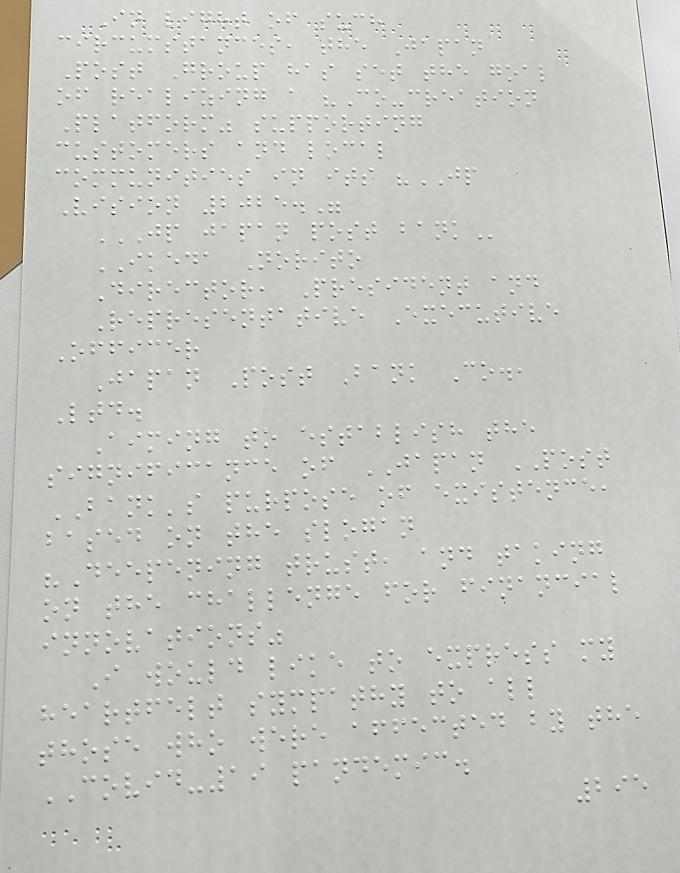In light of such
circumstances, the Japan
Post Group has set the goal
of realizing a "Co-creation
Platform" supporting
customers and local
communities in its "JP
Vision 2025."
JP JAPAN POST BANK
IKEDA Norito
Director, President and
Representative Executive
Officer
Japan Post Bank Co.,
Ltd.
Aiming to establish the
significance of JAPAN POST
BANK's purpose of existence,
based on the slogan
"Deepening trust, and taking
on the challenge for financial
innovations"
I would like to express my
heartfelt sympathy to all
those who were affected by the
COVID-19 pandemic.
295
